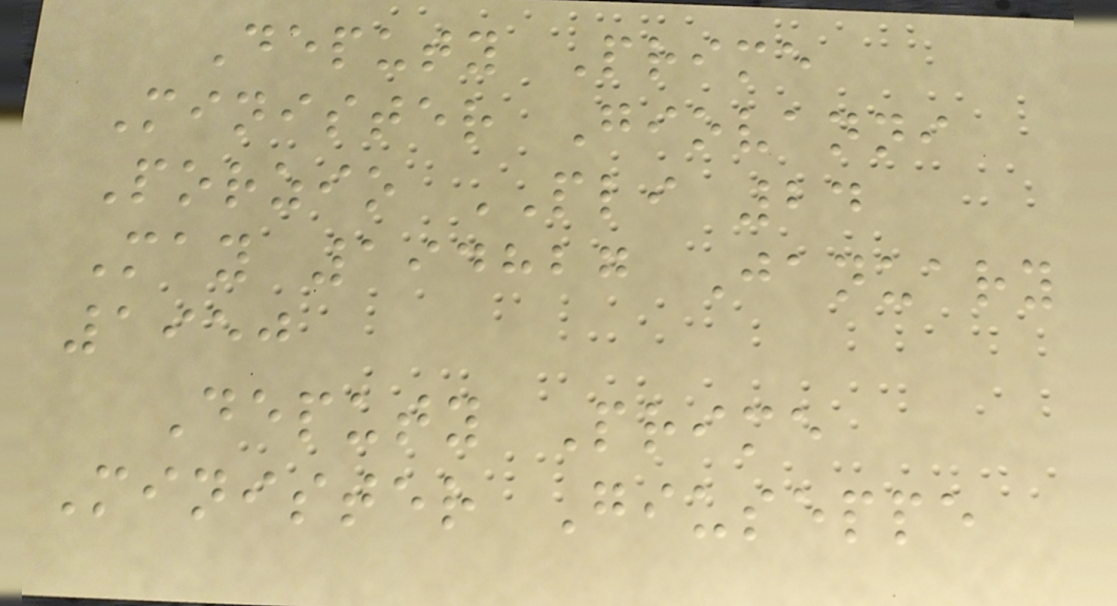Deputy Prime
Minister Giovanni
Porzio PLI 24
May 194827 January
1950
Deputy Prime
Minister Giuseppe
